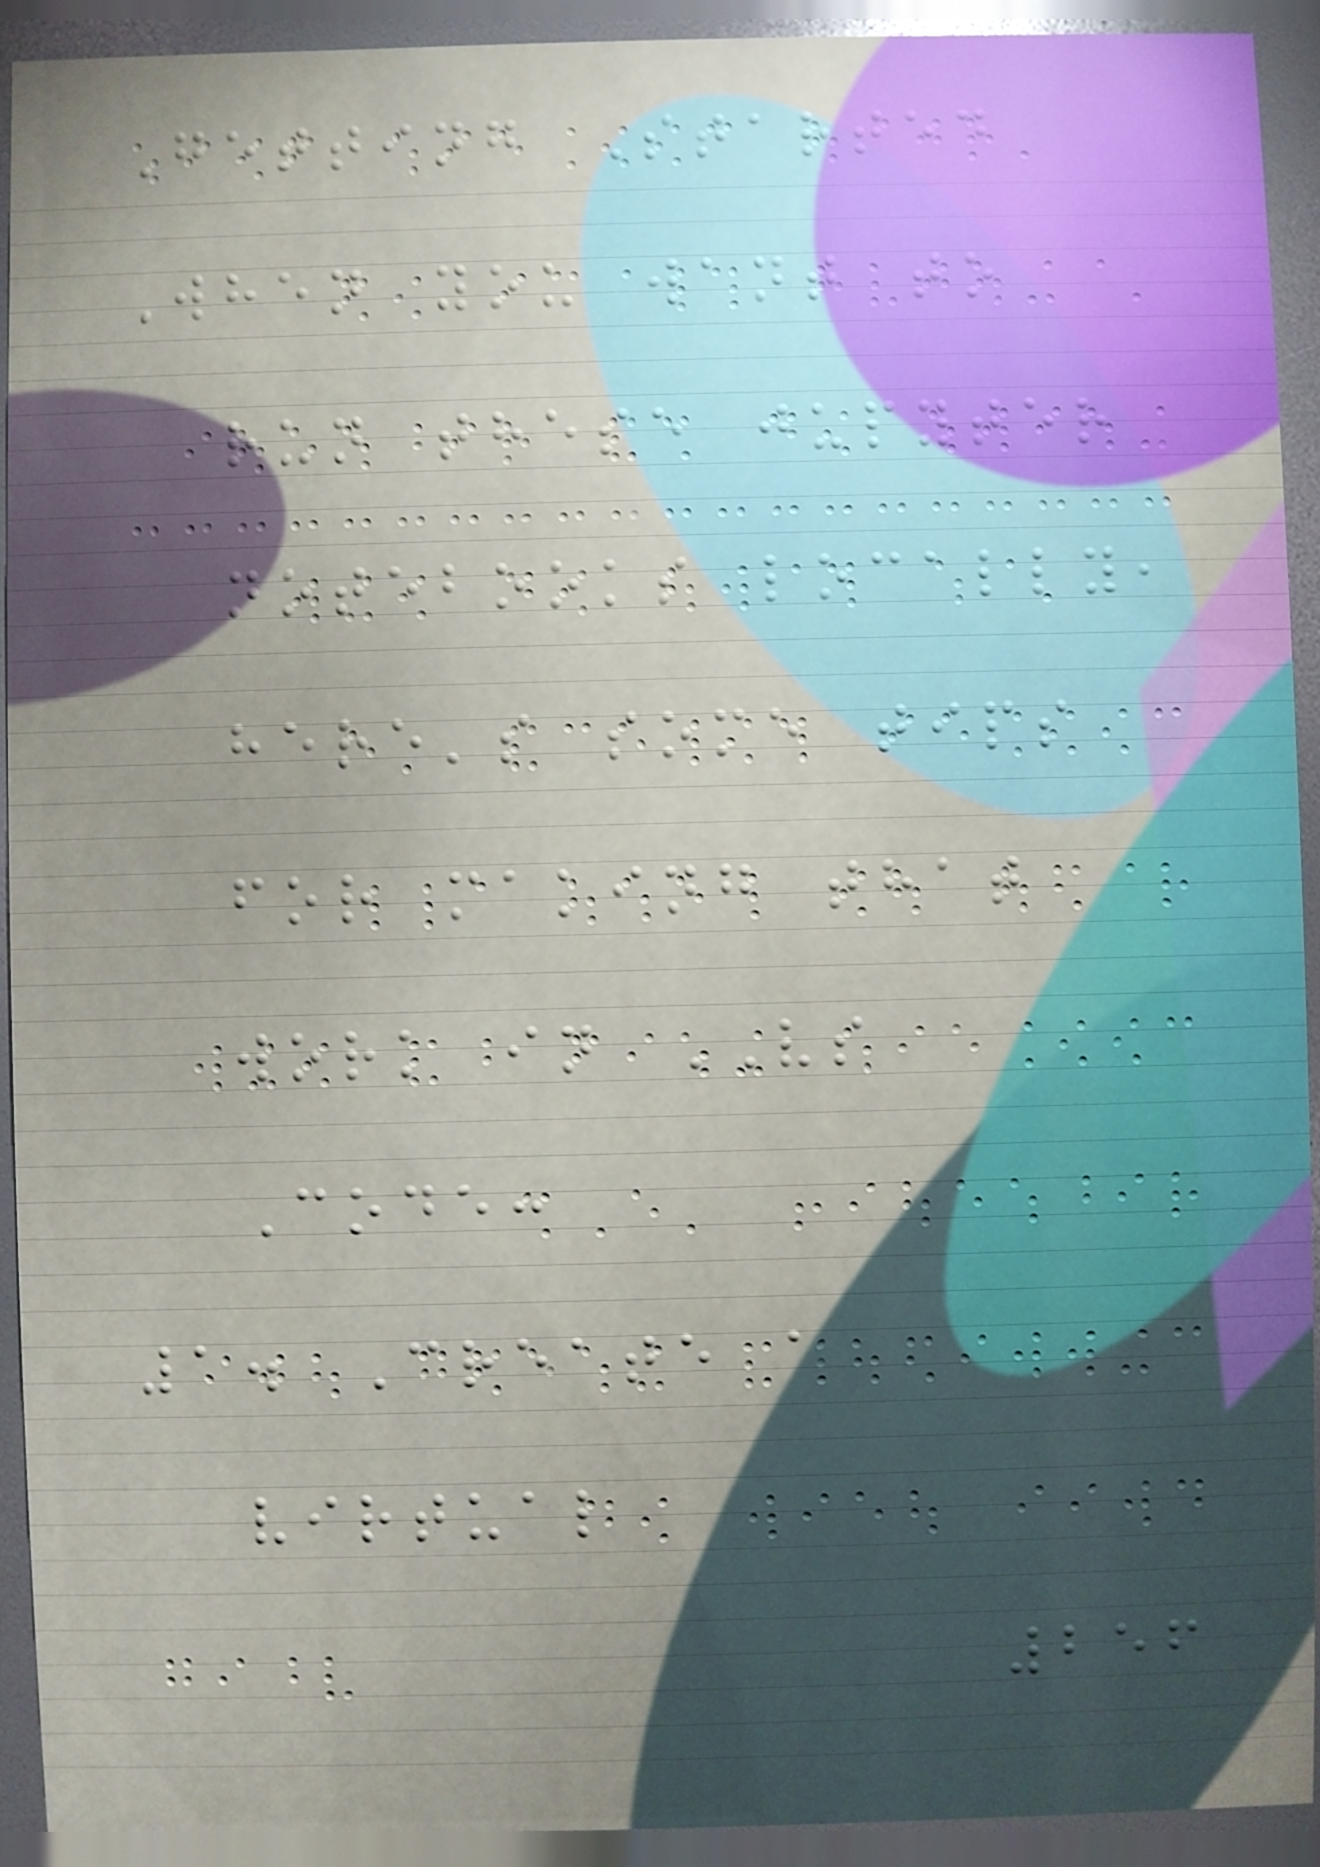Getting Started
When you want to
run these jupyter
notebooks locally,
here's some tips
for making that
work in VS
Code:
1. Create a
virtual
256
